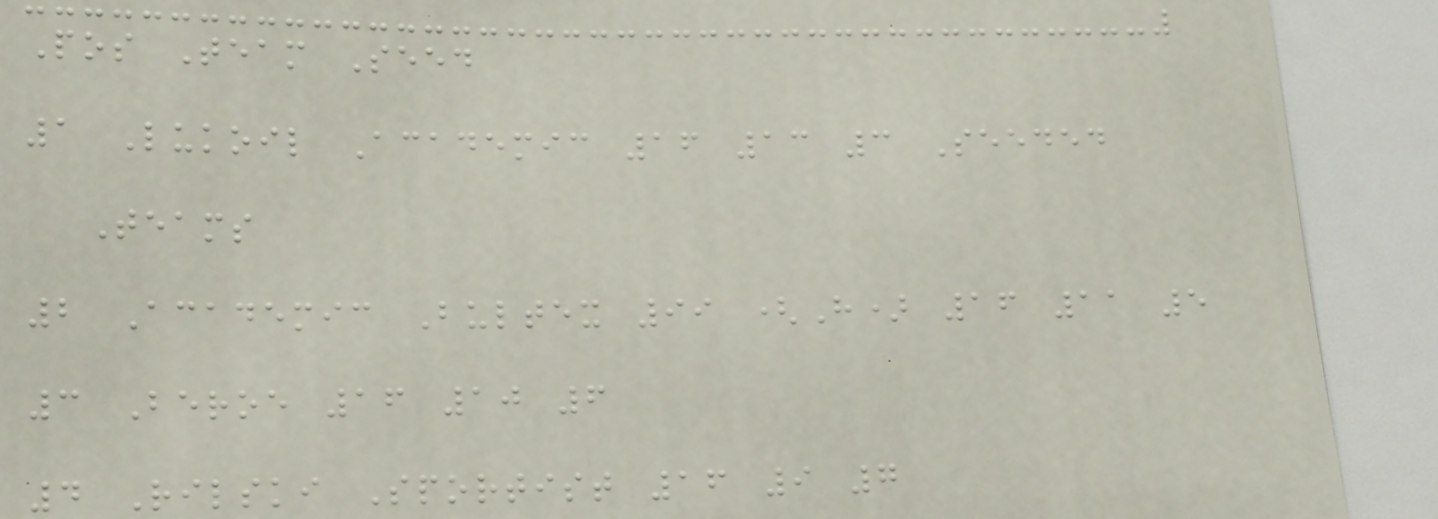Pos Team Seed
1 Lukoil Academic 16 13 3 Seeded
Teams
2 Academic Bultex 99 (H) 16 11 5
3 Beroe 16 10 6
4 Rilski Sportist 16 9 7
